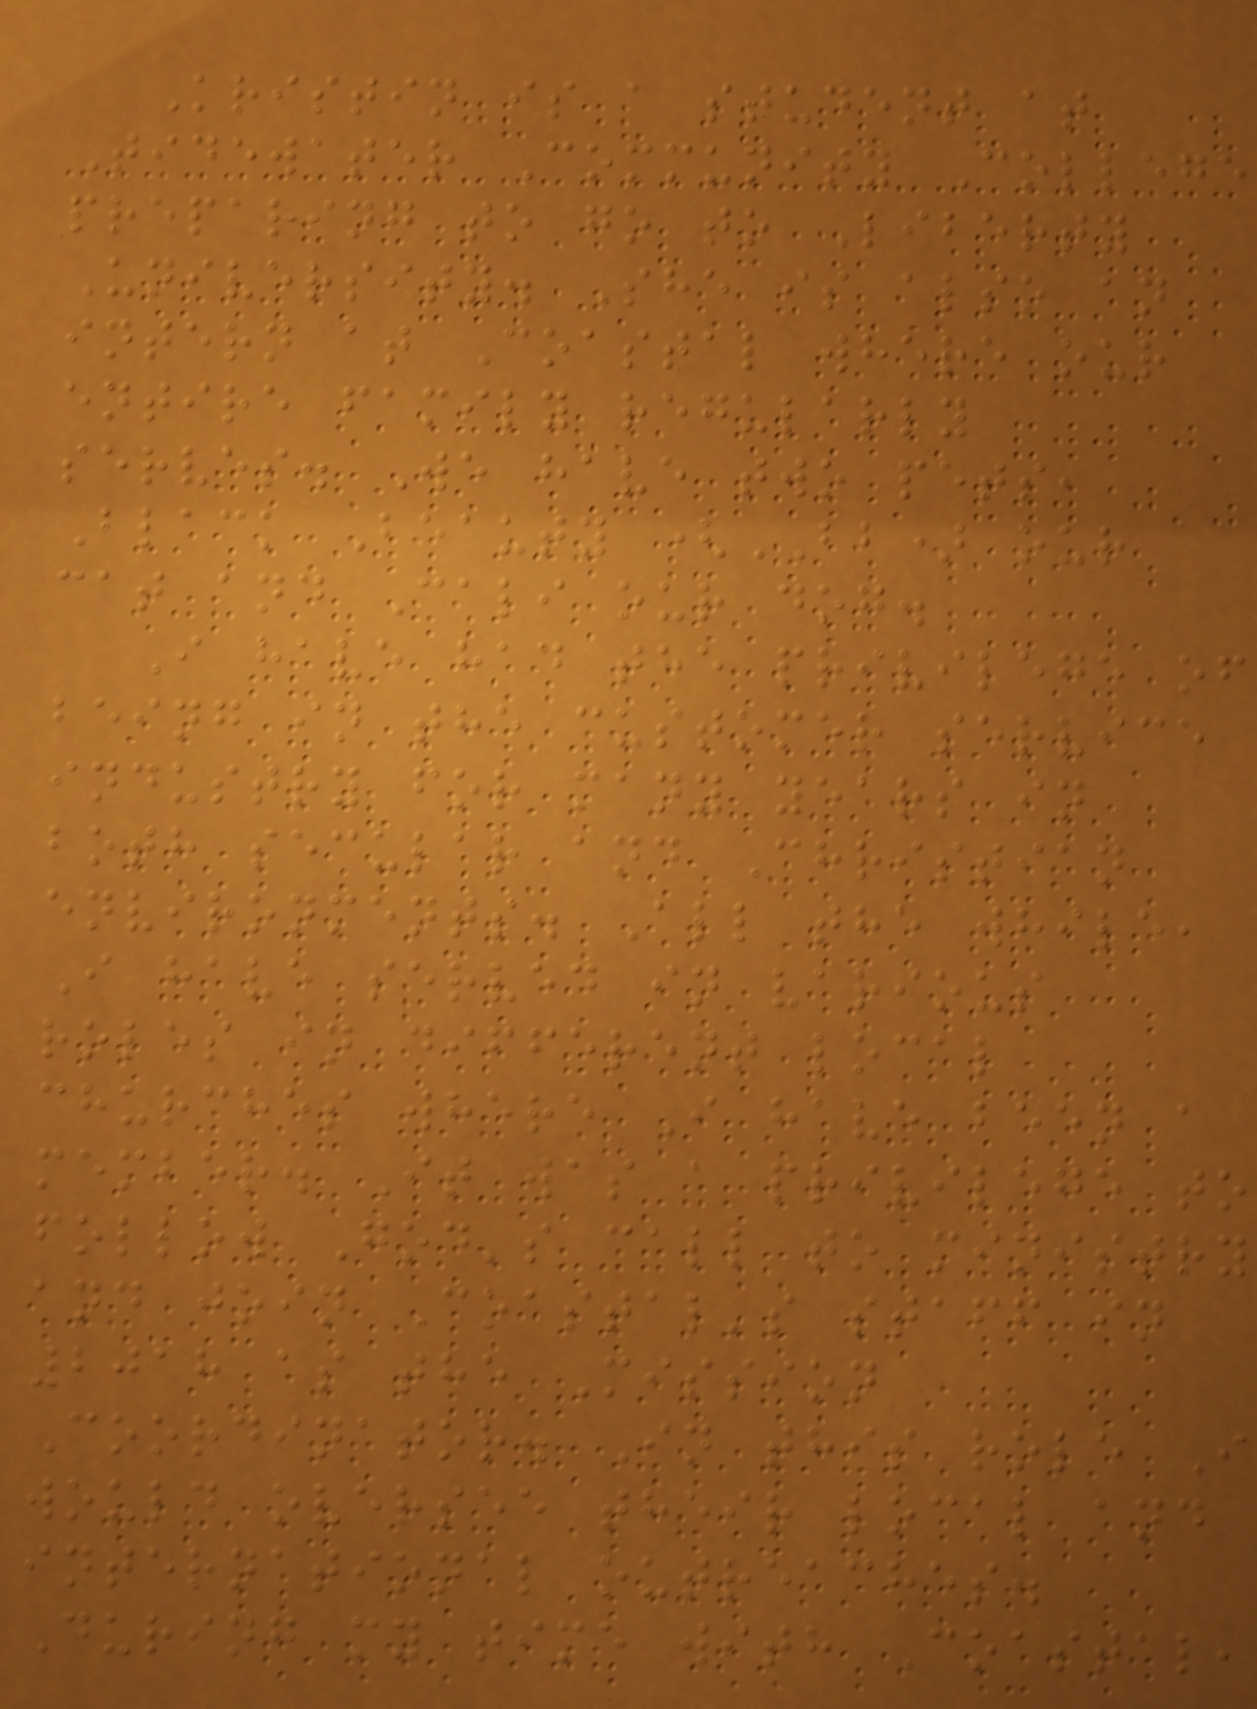Kristin is a student at
Tidewater Community College
preparing to go to Liberty
University. She is also an
intern at Coastal where our
entire family regularly
serves. We have two pets,
Black Beauty (BB) our
cat and Cali our dog.
I have had the privilege of
being in the customer service
industry for many years in
both secular and Christian
environments. All the while,
I have served in various
roles in different local
churches where I have been a
member. It was a privilege to
follow God's call to ministry
and join Coastal's staff in
2018 as the Mission
Coordinator. In this role I
would oversee their local and
international outreaches.
During my time with Coastal,
